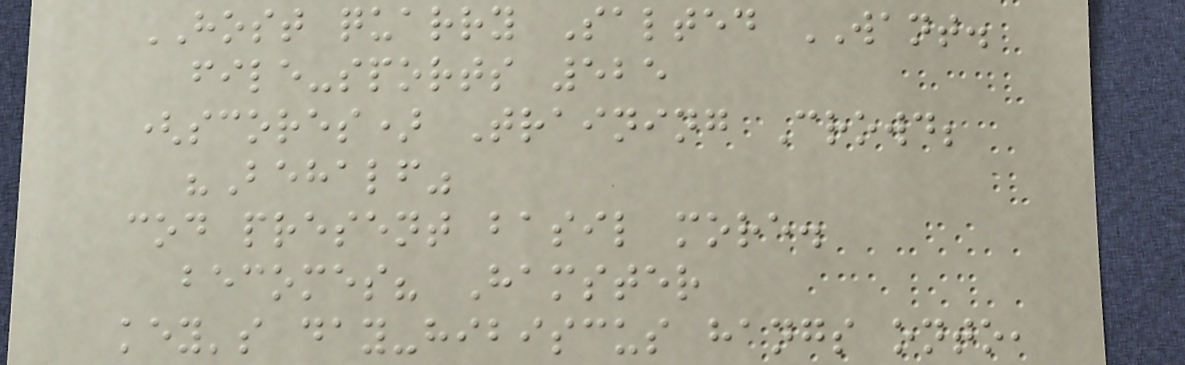HOST quarry Salted WANT.
file-sports 525
(scores) Training Crowd;
"Behalf"
cod present basil more.
becomes? Hamster
key's day-hibiscus hangs onto,
